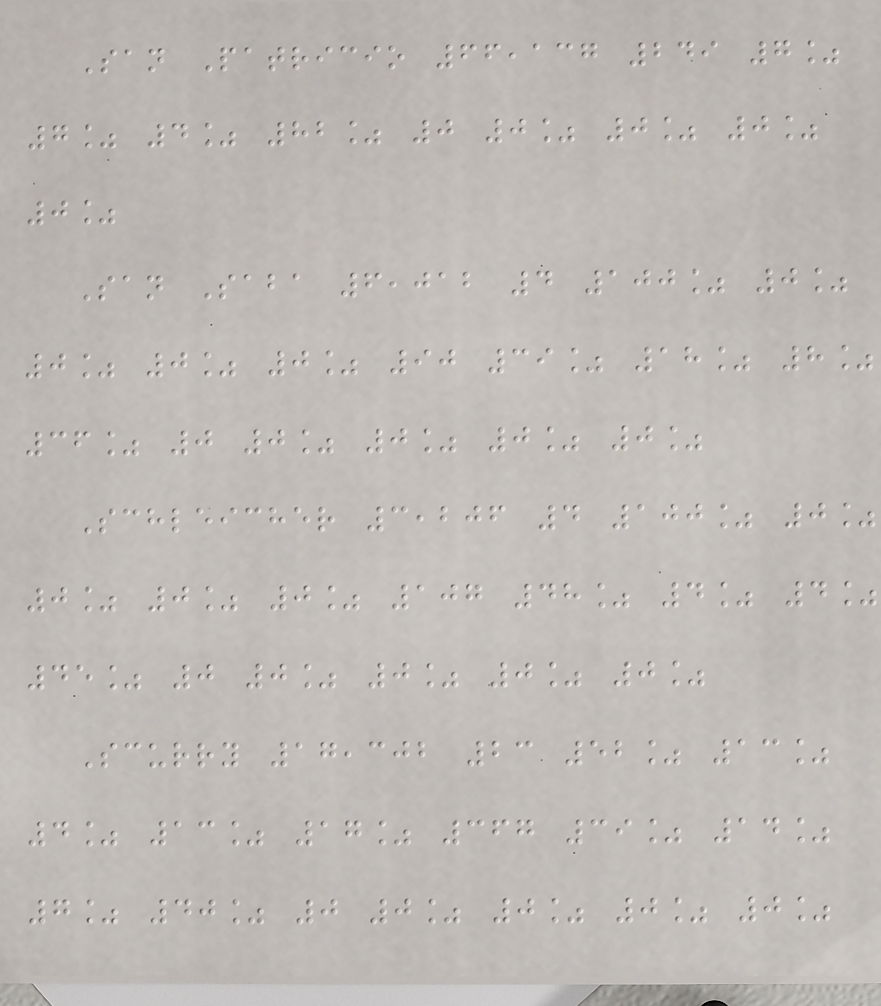San Patricio 66,137 249 7%
7% 4% 82% 0 0% 0% 0%
0%
San Saba 6,012 4 100% 0%
0% 0% 0% 90 39% 18% 8%
36% 0 0% 0% 0% 0%
Schleicher 3,206 4 100% 0%
0% 0% 0% 107 48% 4% 4%
45% 0 0% 0% 0% 0%
Scurry 17,302 23 52% 13%
4% 13% 17% 367 39% 14%
7% 40% 0 0% 0% 0% 0%
